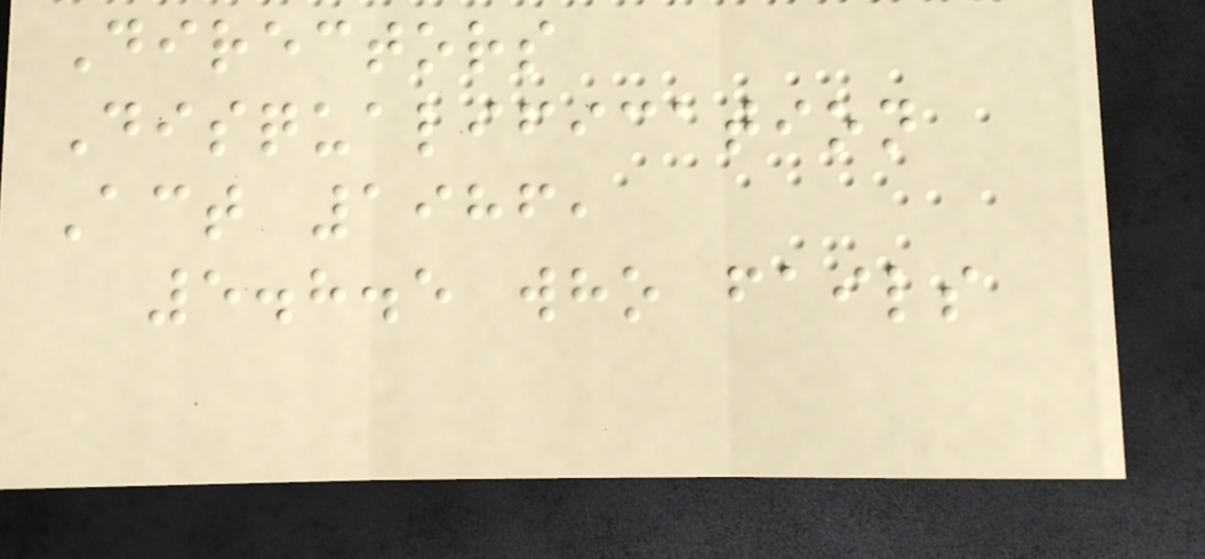Directors
Disqualification
Act 1986,
5.8.5 who fails
